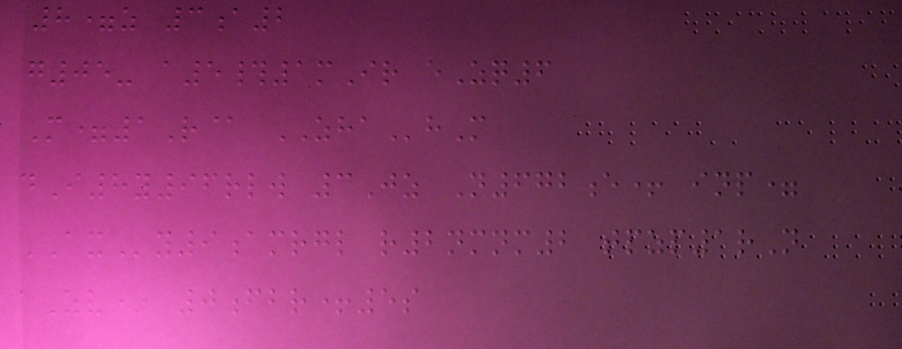8=z 3a2
g05- a5#1mIr eZq6
M=1R@ ZHAhM
dI8y96rlw 3Jz N672e+ inp=
AXy9amrgl r2nmnm2 tpzp1rN
aZv* 0fbr+5s
